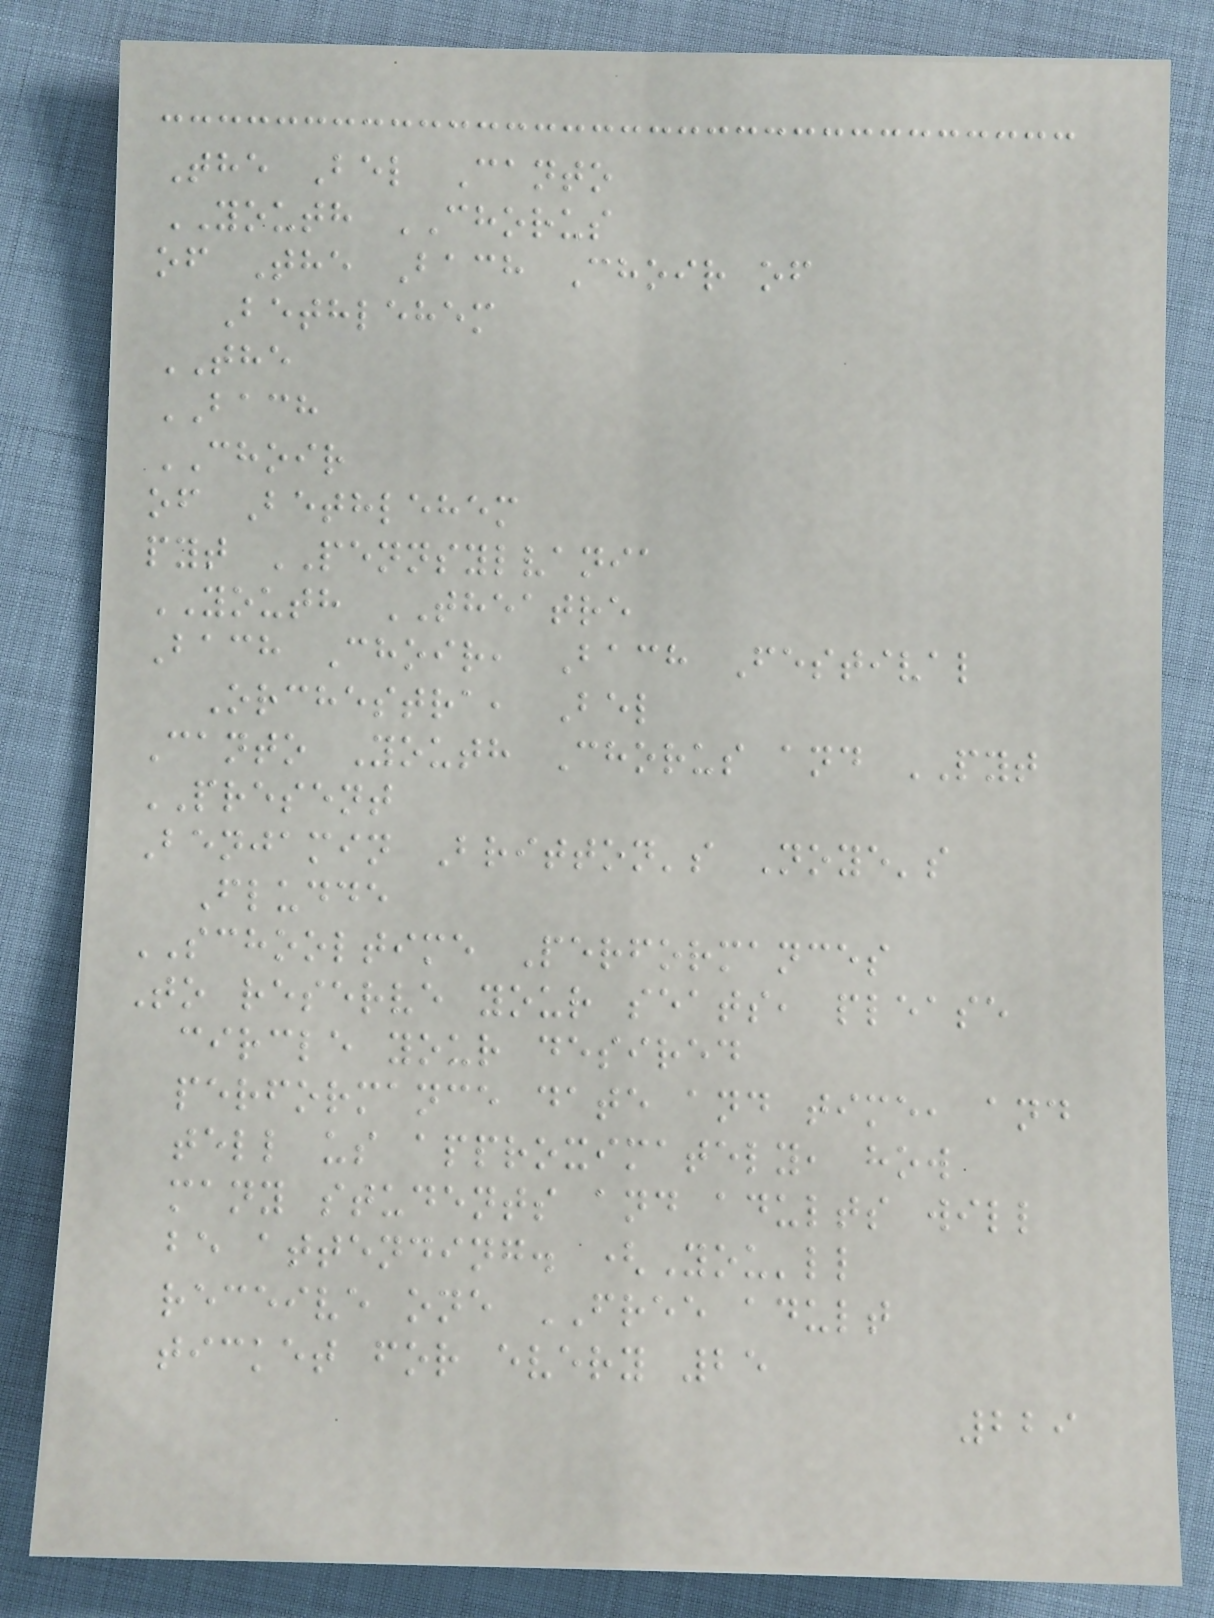The Bel Canto
YOUTH CHORUS
of The Bach Choir of
Bethlehem
THE
BACH
CHOIR
of Bethlehem
pyt PENNSYLVANIA
YOUTH THEATRE
Bach Choir, Bach Festival
Orchestra, Bel
Canto Youth Chorus and PYT
PRESENT
Benjamin Britton's Noye's
Fludde
SCHOOLTIME Performances
To reserve your seats, please
circle your desired
performance date and time, and
tell us approximately, how
many students and adults will
be attending. (You'll
receive one FREE adult
ticket for every 25
229
